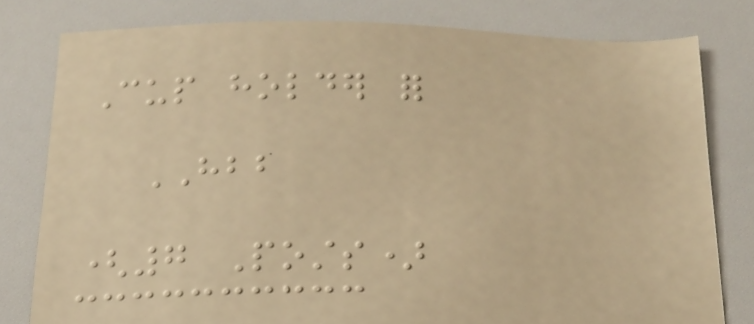Cup holder for
HBB
(7 Posts)
